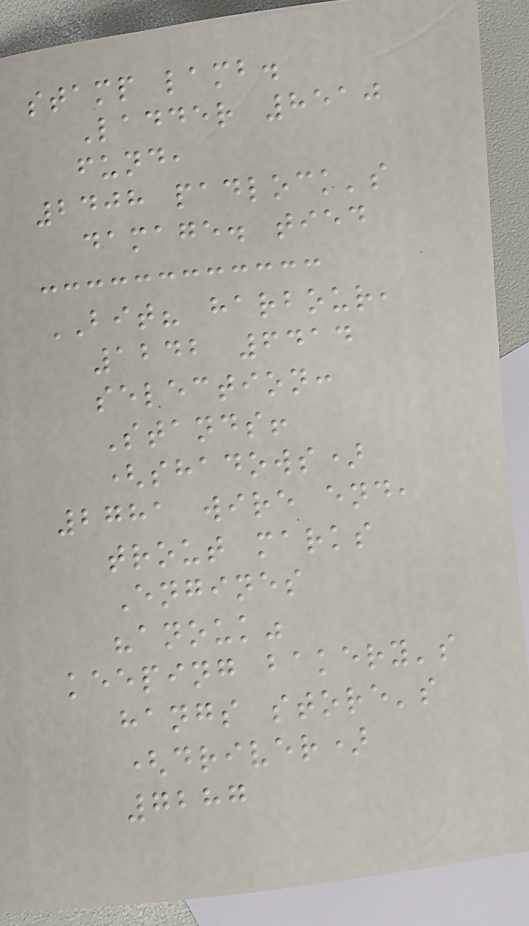stamp lamb.
Ladder 8510
fund,
2408 padlock's
damage. tied
BIT? harbour,
1242 6414
selection:
Stands!
(shadows)
2781 wire end,
trout marks
Engines
"anouk"
keeping bakery's
hangs store's
(driver)
7287
